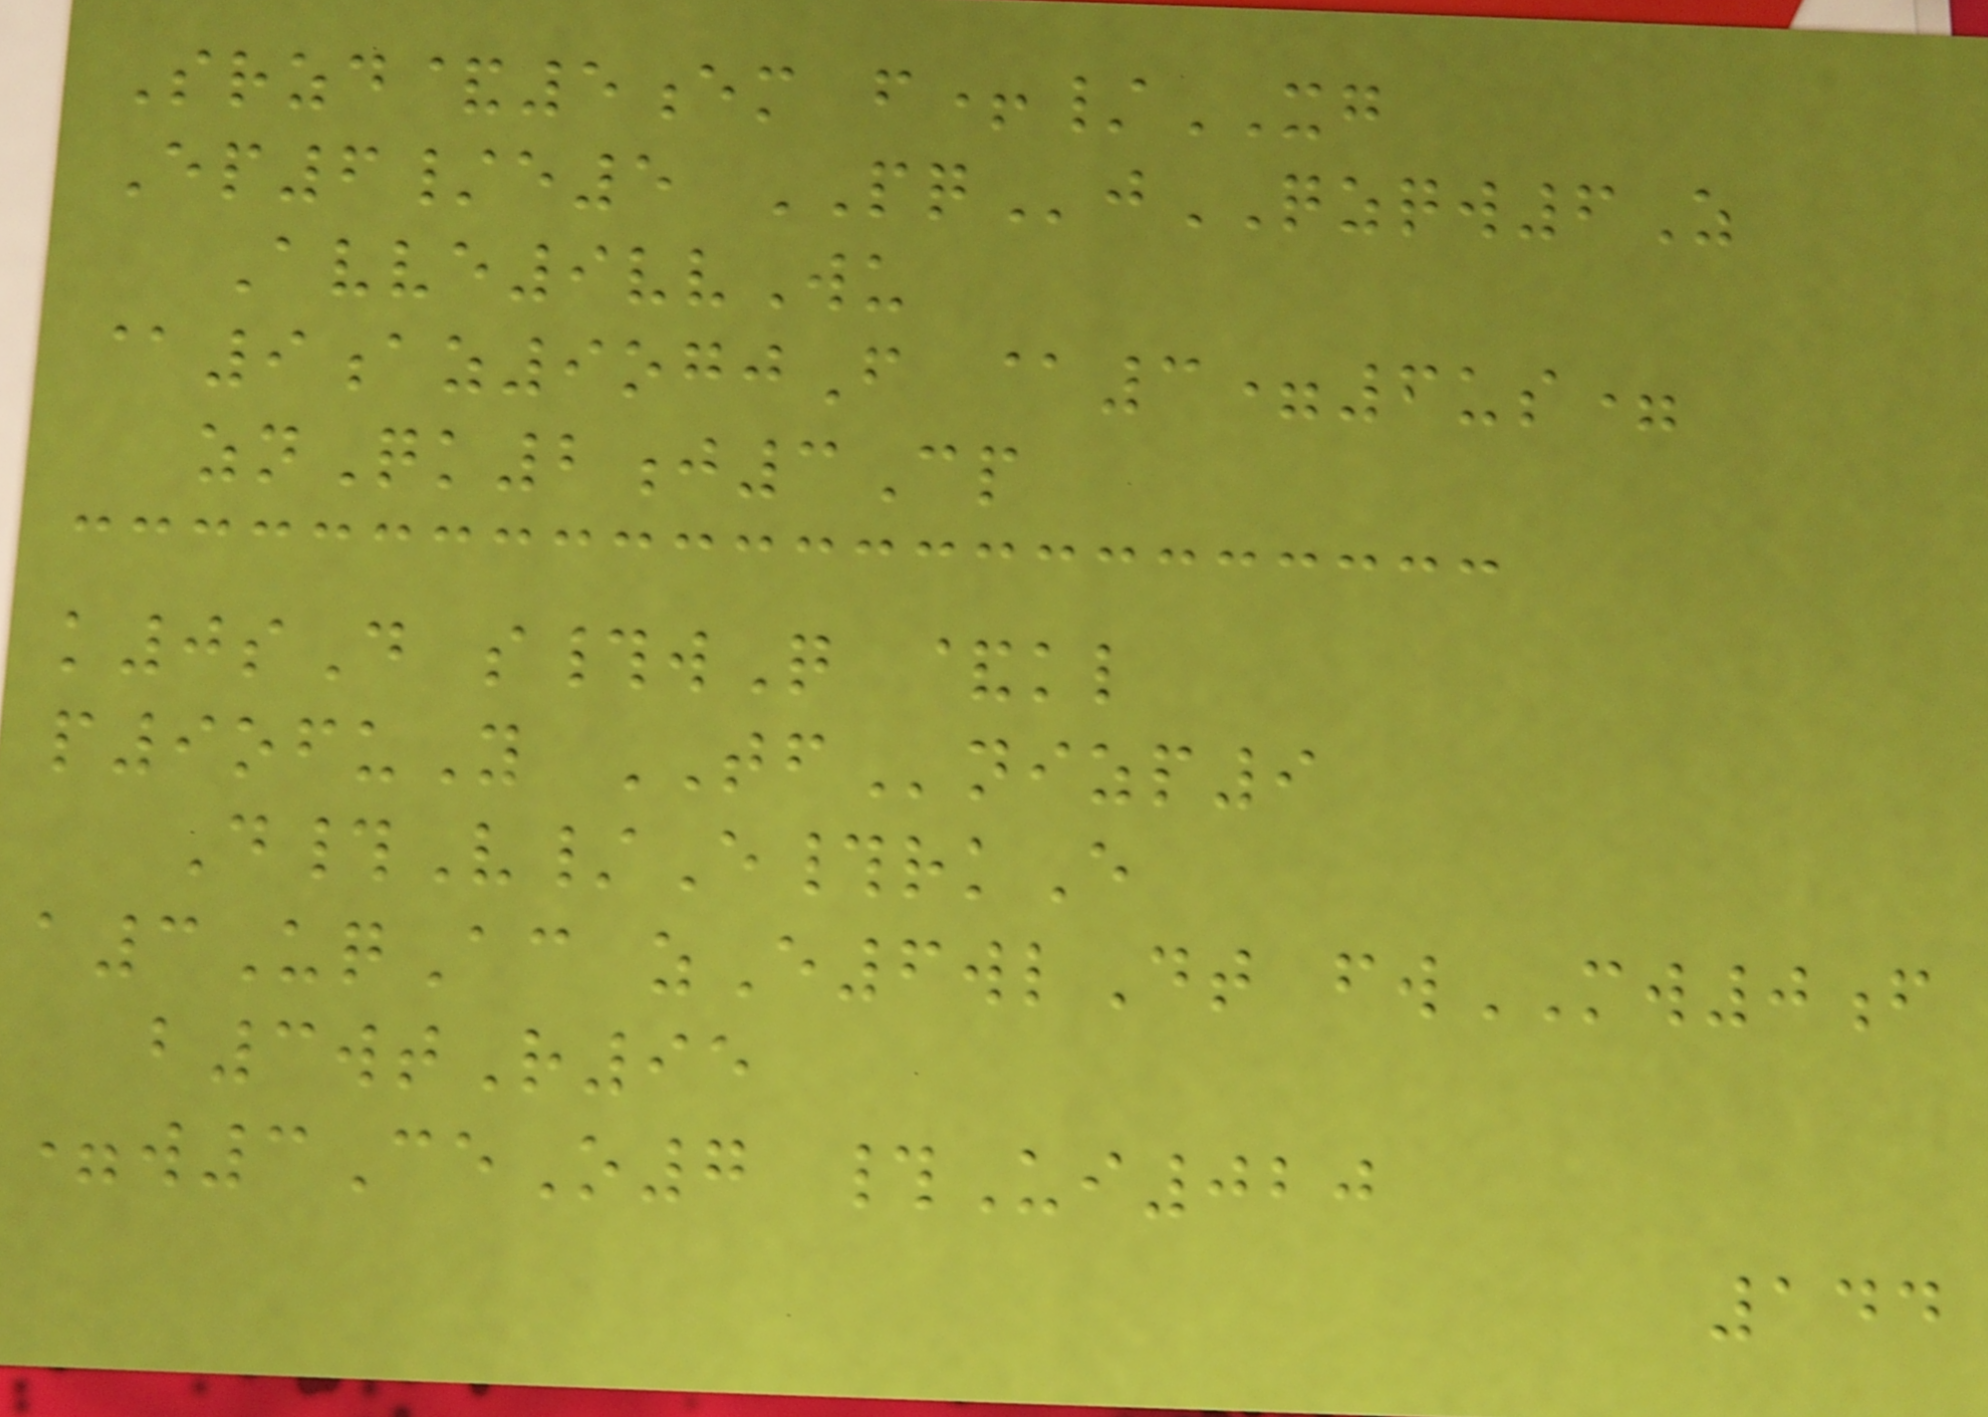Srzd&5em f+/XG
Ep6/e5 PQjQZQW6Z
Avve9vvWu
@9az9ogjF @3=6us=
znQk2j3Cp
k0sD s#wQ &kl
p9ofuY TFnizp9
D#V/E#rkE
a3UqAc zE6wlDt fwMW0f
b3wtR95
=w3CeO7 #Ui020
144
